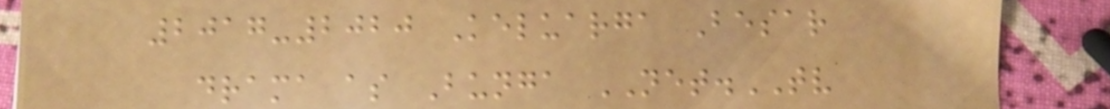2017-2020 Keluarga Besar
drama as Bunga NET.TV
